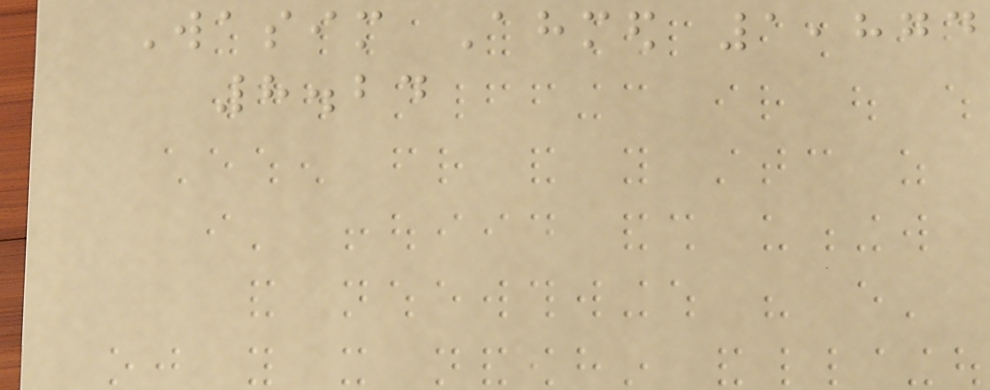Wasim Ahmed 1,874
8.24
